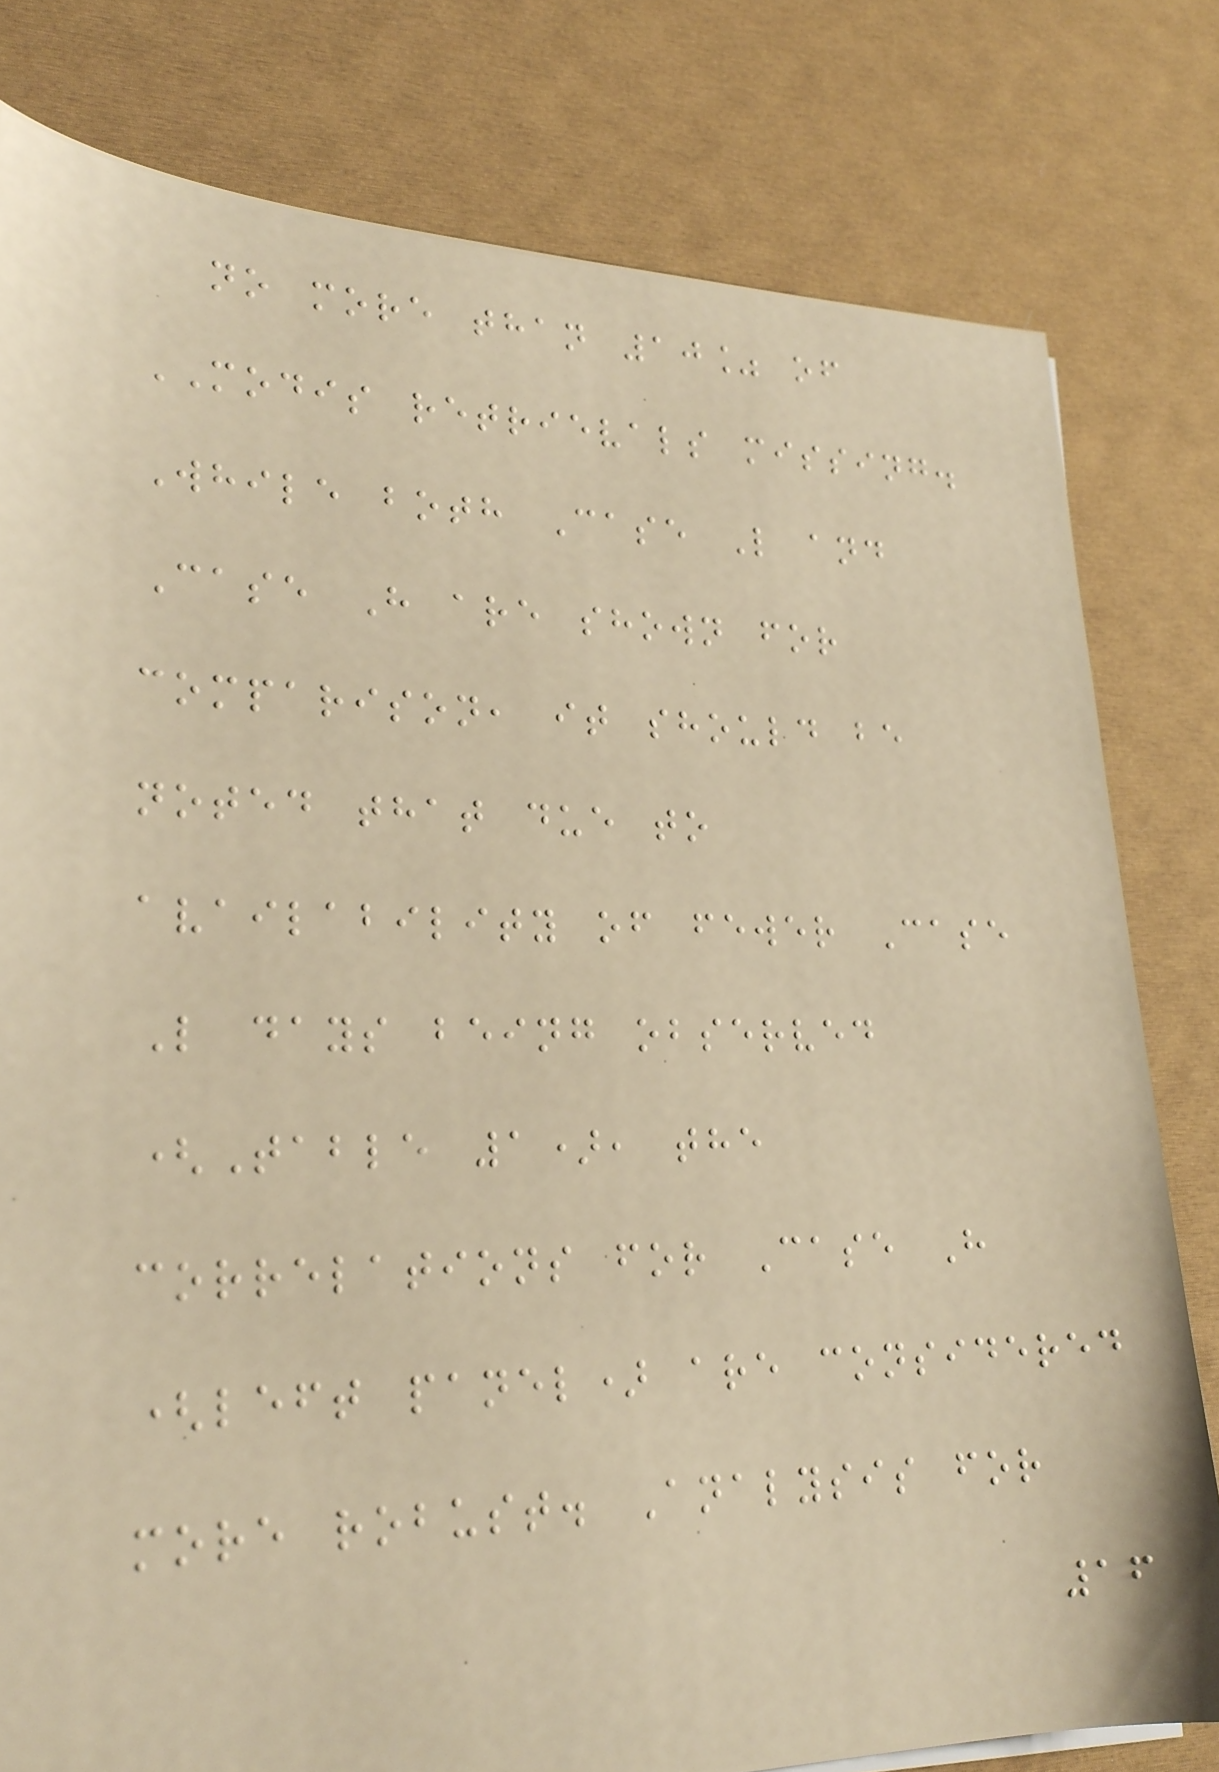no more than 10% of
MODIS retrievals missing.
While both Case L and
Case H are shown for
comparison, it should be
noted that due to
availability of fewer Case
L days being observed
(Table 1), the
correlations for Case H
(left panel) are considered
more robust. Analysis for
16
